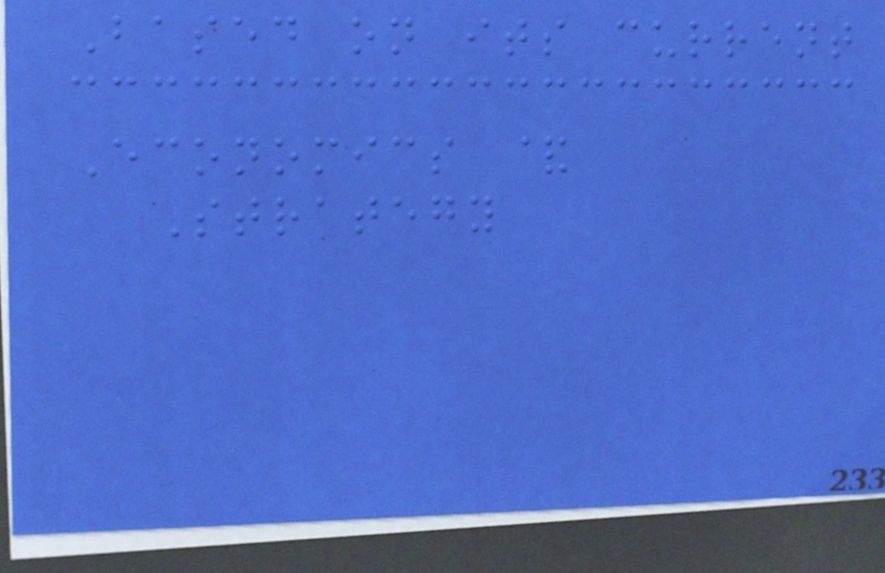Based on its current
Economics &
Strategy
